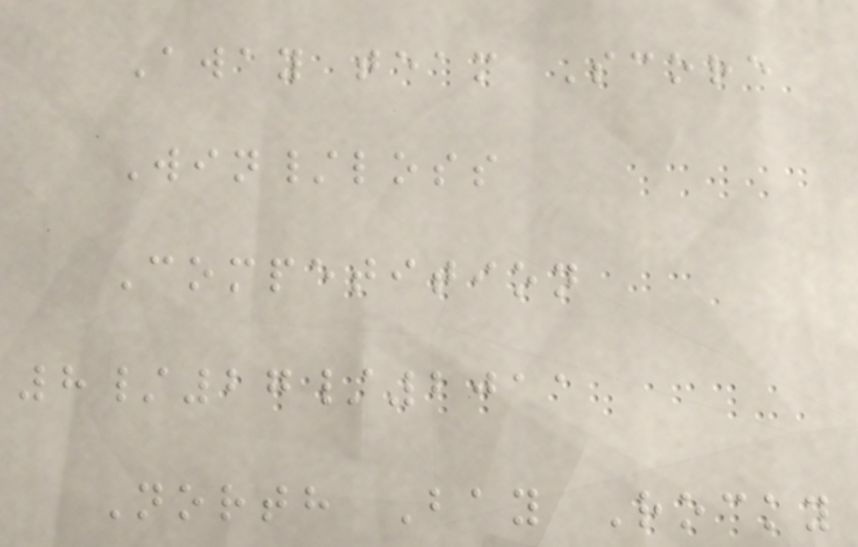Away team Score
Win/loss
Competition
8/27/2011
North Bay Rocky
